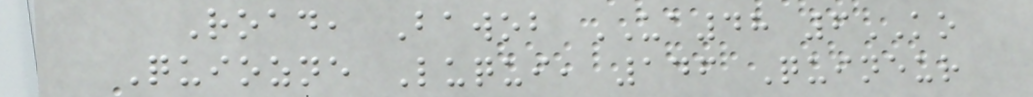Road, Bawob UA48 6KO
Quiozne Luqui, 146 Quineur
